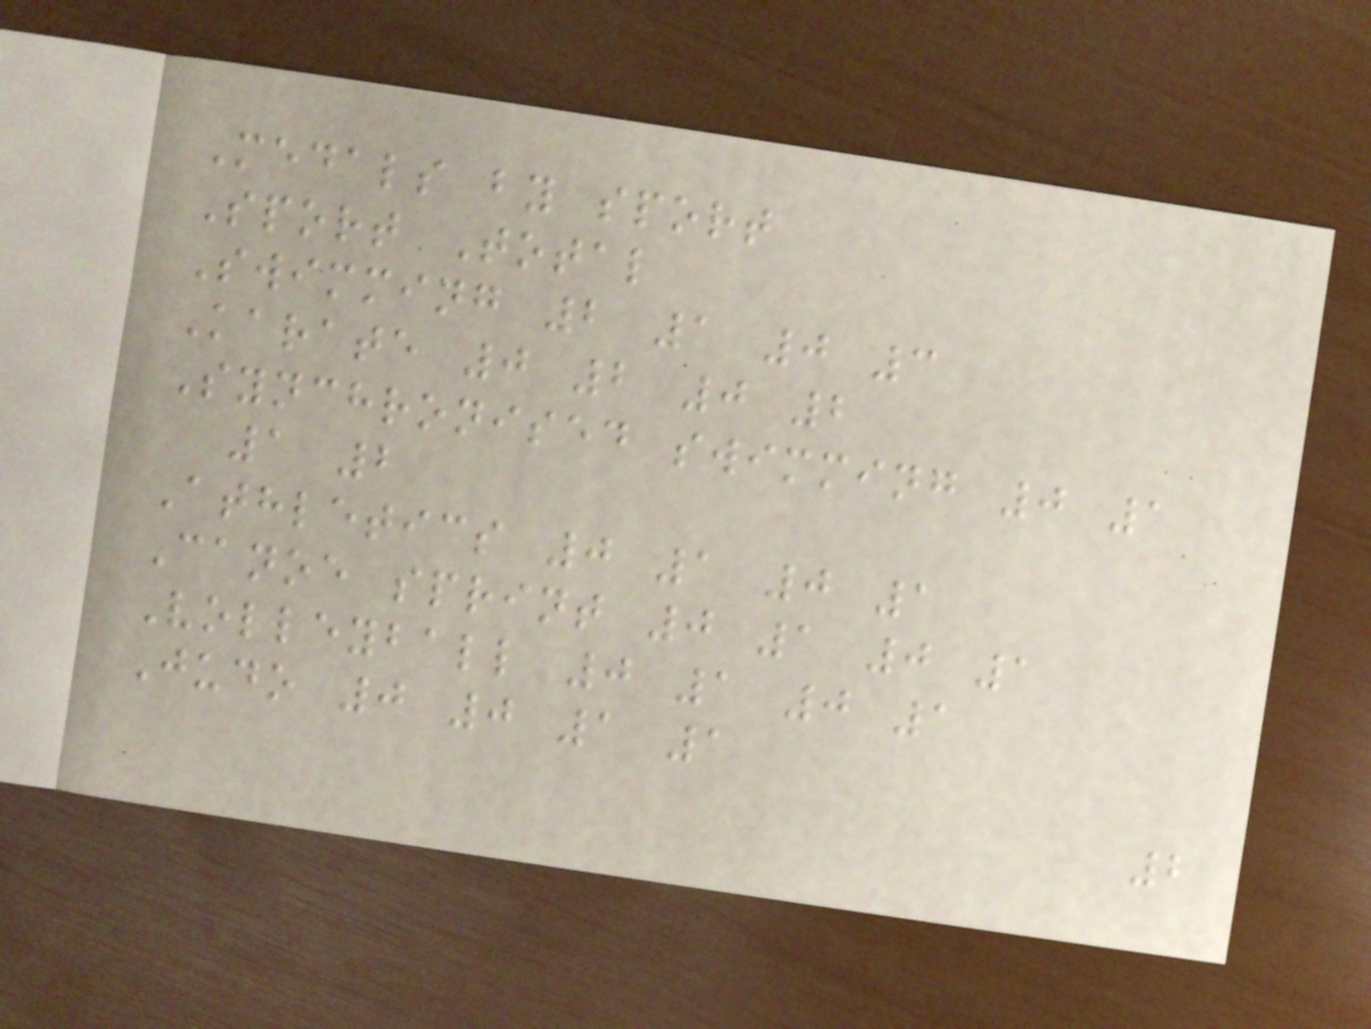Medals by sport
Sport Total
Swimming 2 1 0 3
Karate 0 2 0 2
Synchronised swimming 0 1
1 2
Athletics 0 1 0 1
Canoe sprint 0 1 0 1
Volleyball 0 1 0 1
Judo 0 0 1 1
2
